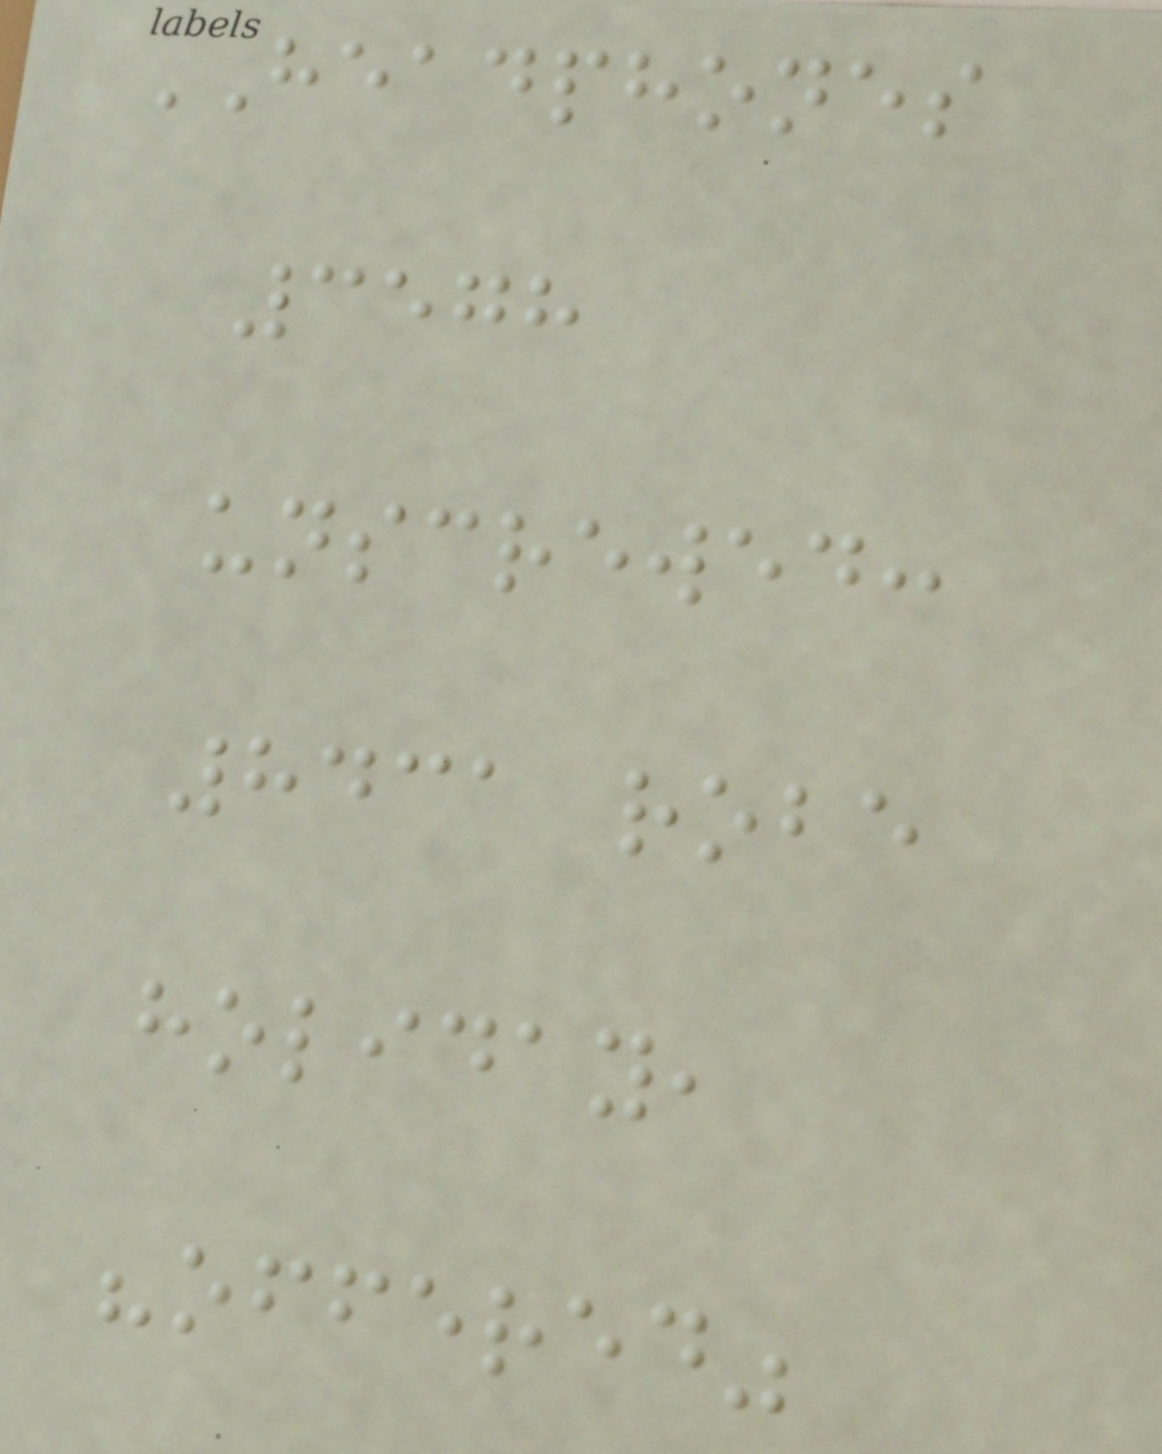HEADPHONES
3578
unscrewed:
8431 robe
holiday,
"offered"
